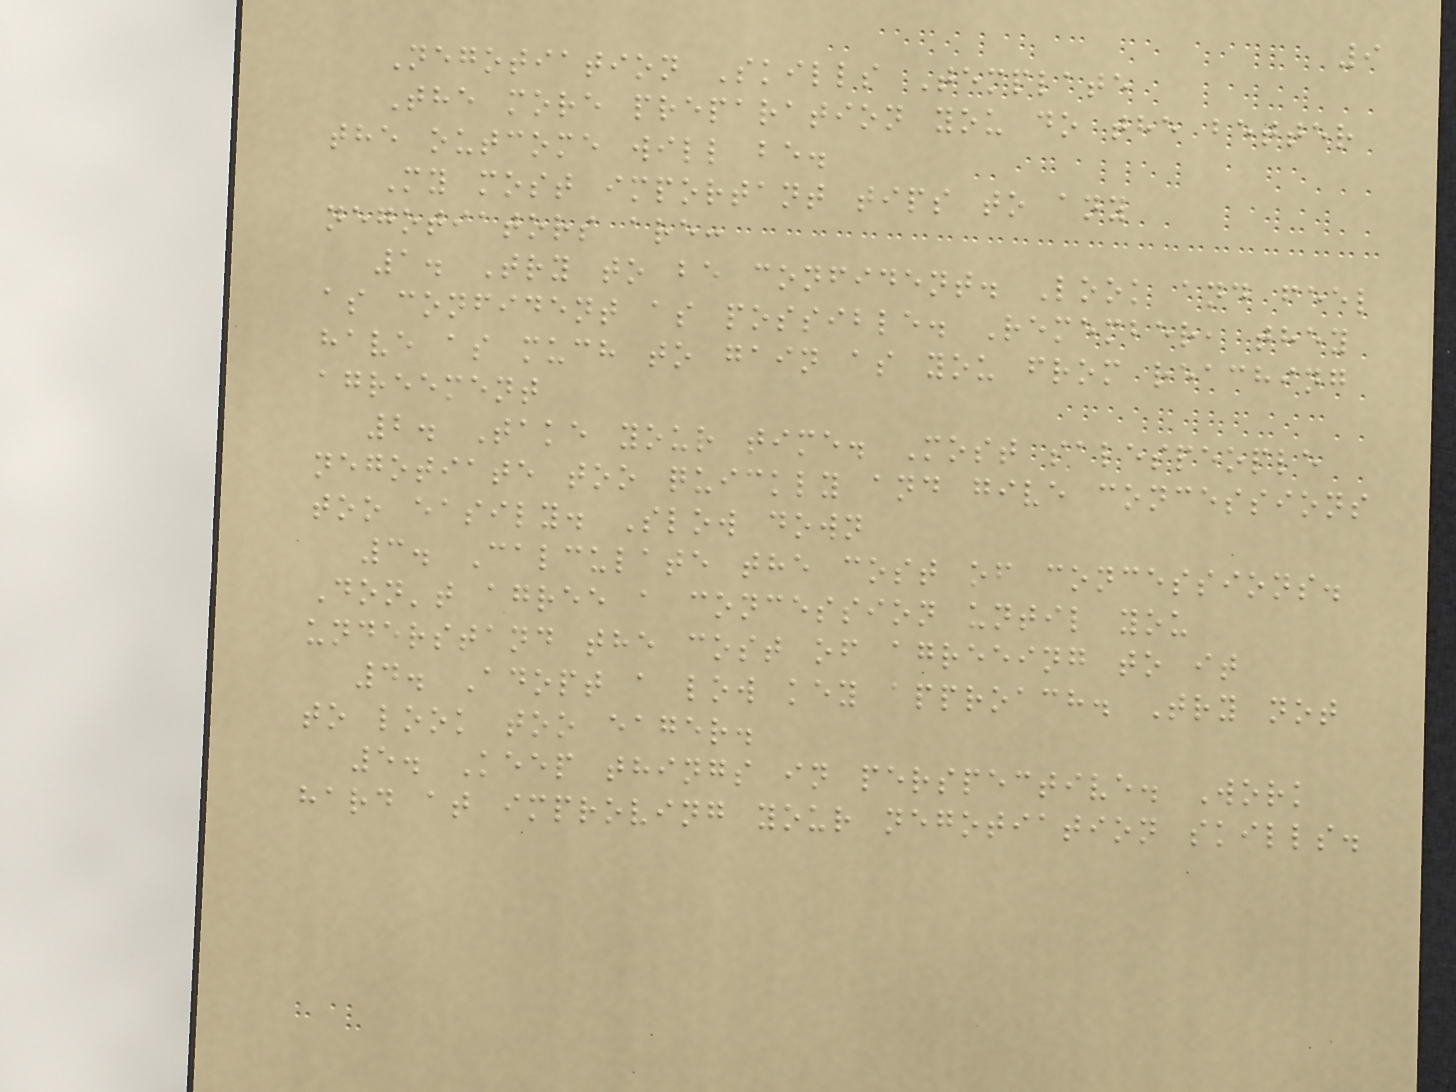9
Negotiation Skills Template
The more preparation you do the better
the outcome will be.
My most important tips to any
negotiators are:
1. Try to be confident. Look and feel
as confident as possible. Remember, they
have as much to gain as you from reaching
agreement
2. Take your time. Most salespeople
negotiate too quickly and give concessions
too easily. Slow down
3. Calculate the cost of concessions.
Don't agree a concession until you
understand the cost of agreeing to it
4. Adopt a low key approach. Try not
to look too eager.
5. Keep things in perspective. Work
hard at improving your negotiation skills.
